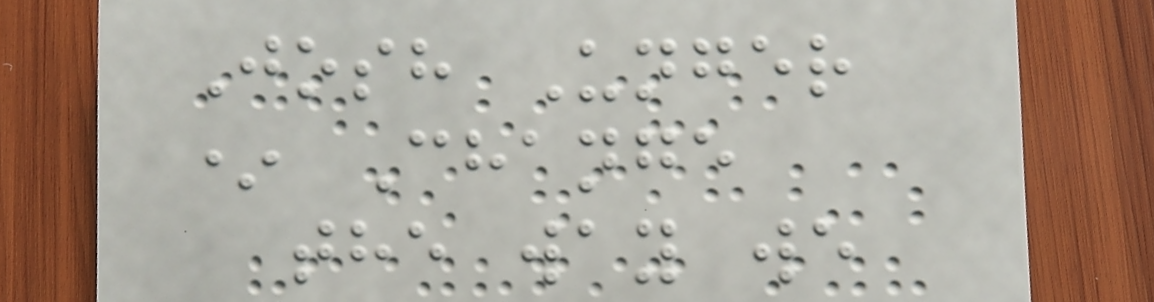Josh Unger
* Change
the way we
